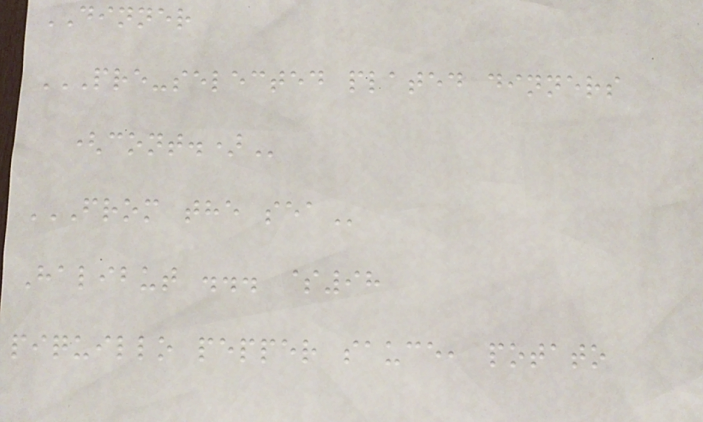DINNER
PRE-SELECTED PLATED DINNERS
(CONT.)
FROM THE SEA
Halibut ... $98
piquillo pepper sauce, potato
